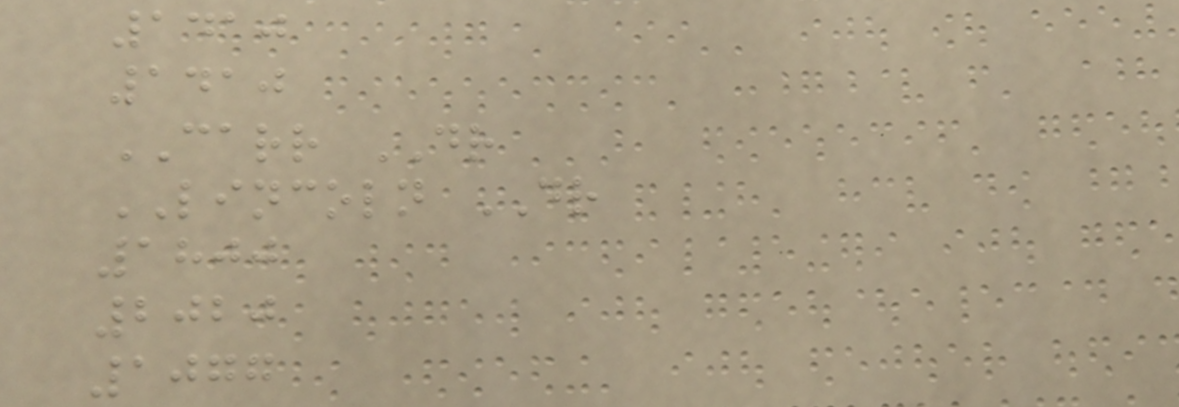1410
1410
CARR DR
LINCOLN DR
1800
2020
1077
